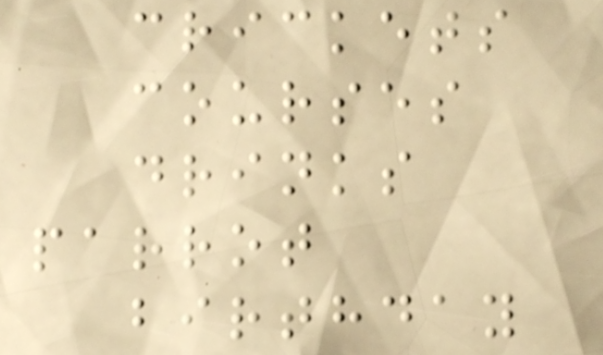crickets
courses
drinks
parrot
birthday
